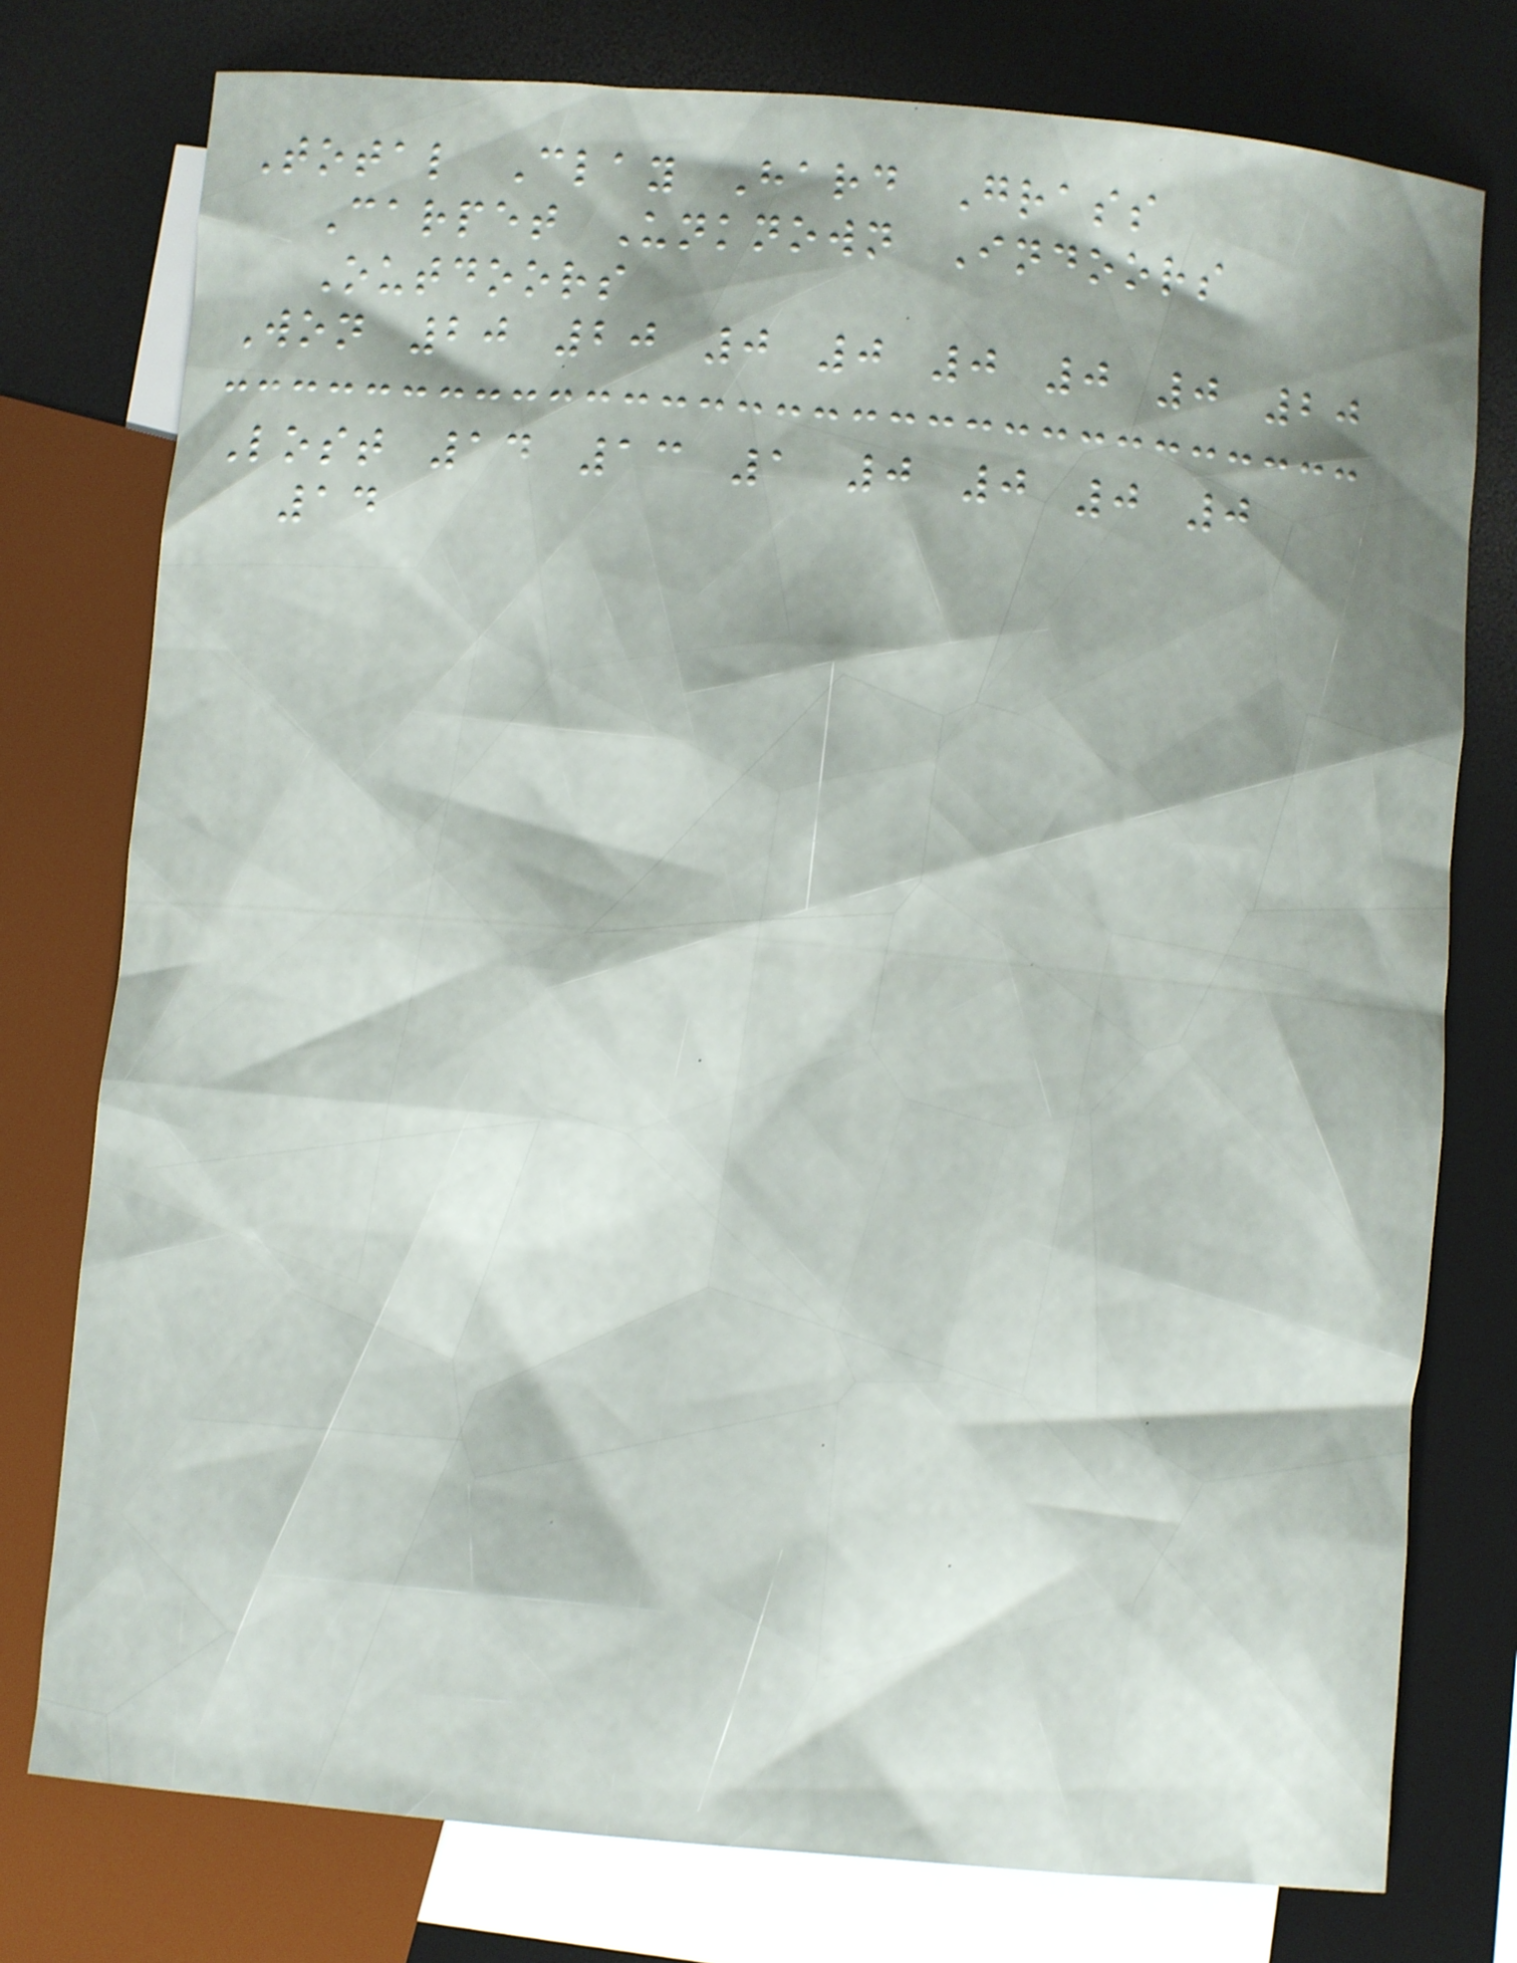Total Clay Hard Grass
Carpet Unknown Indoors
Outdoors
Won 20 20 0 0 0 0 0 20
Lost 14 13 1 0 0 0 0
14
